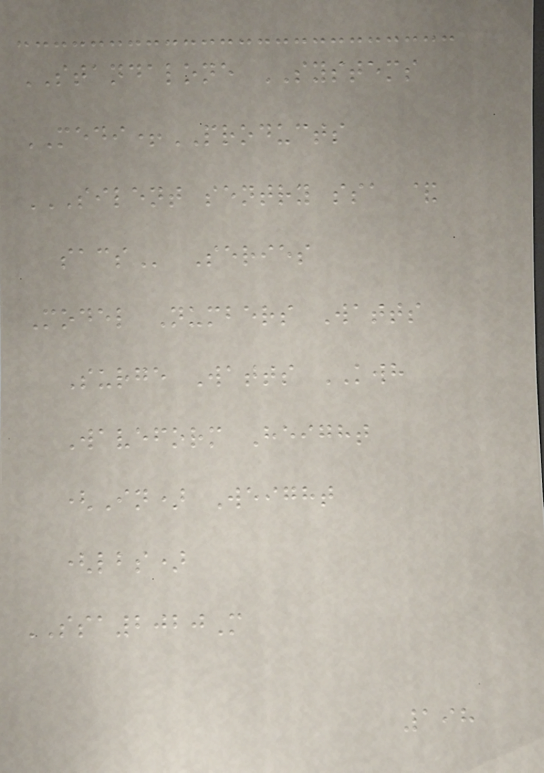STANDALONE SYSTEMS
MEDI+PRODUCTS
SILENT SENTRY SSA &
SACS Series
Model Numbers Watts
Surge Watts KWH
Waveform Height
(In) Weight
(lbs)
SSA2020M
198
